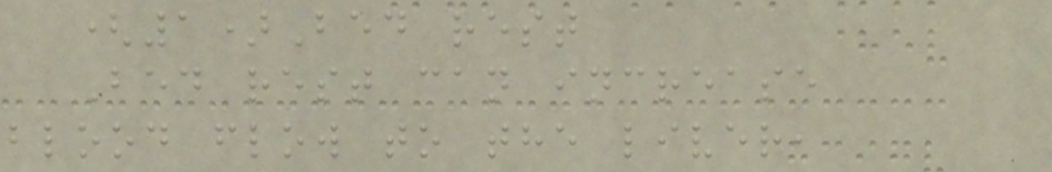(1)Bed rest
Bed rest can increase
blood flow to the liver,
